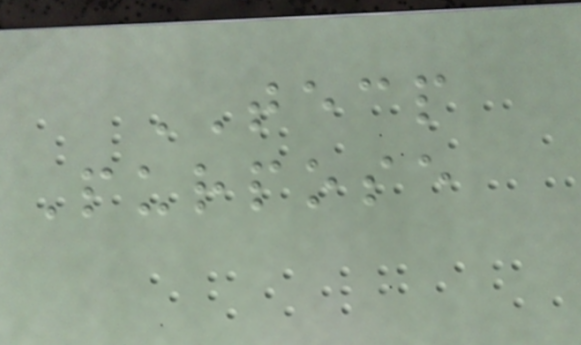TECP
Purpose
